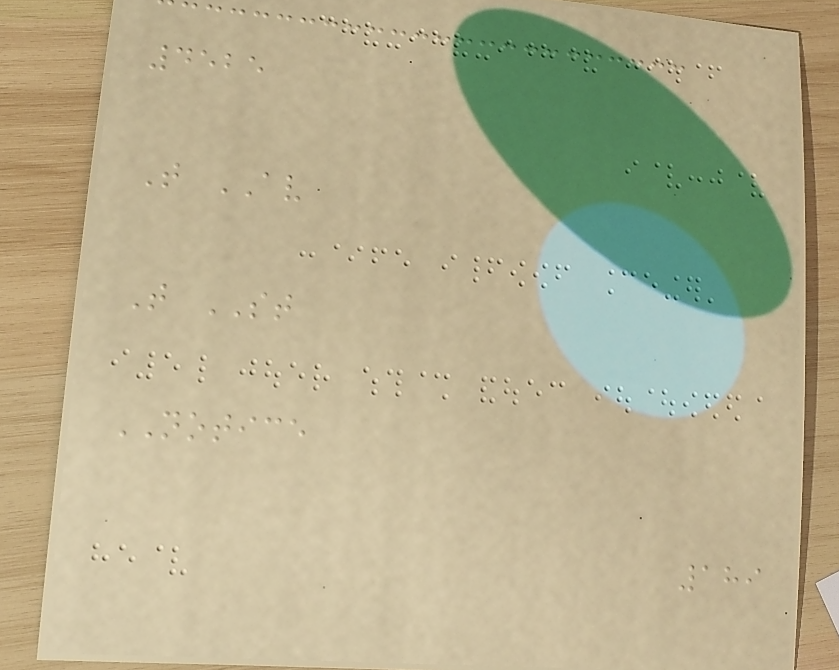4525
T AV
T ST
NOTICE
189
